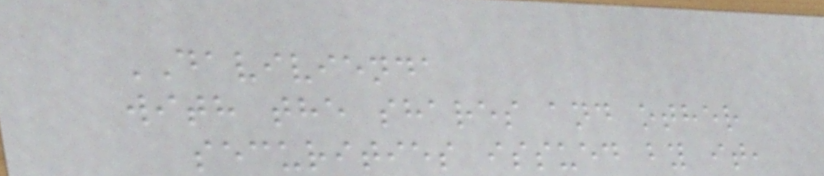DAVIVIENDA
with the shares and other
securities issued by it,
